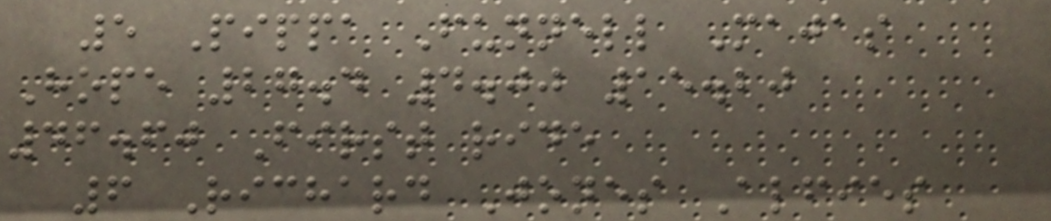5 Pippa Funnell Majas
Hope 27.4 4.00 15.20
46.60 First ride
6 Richard Jones Alfies
